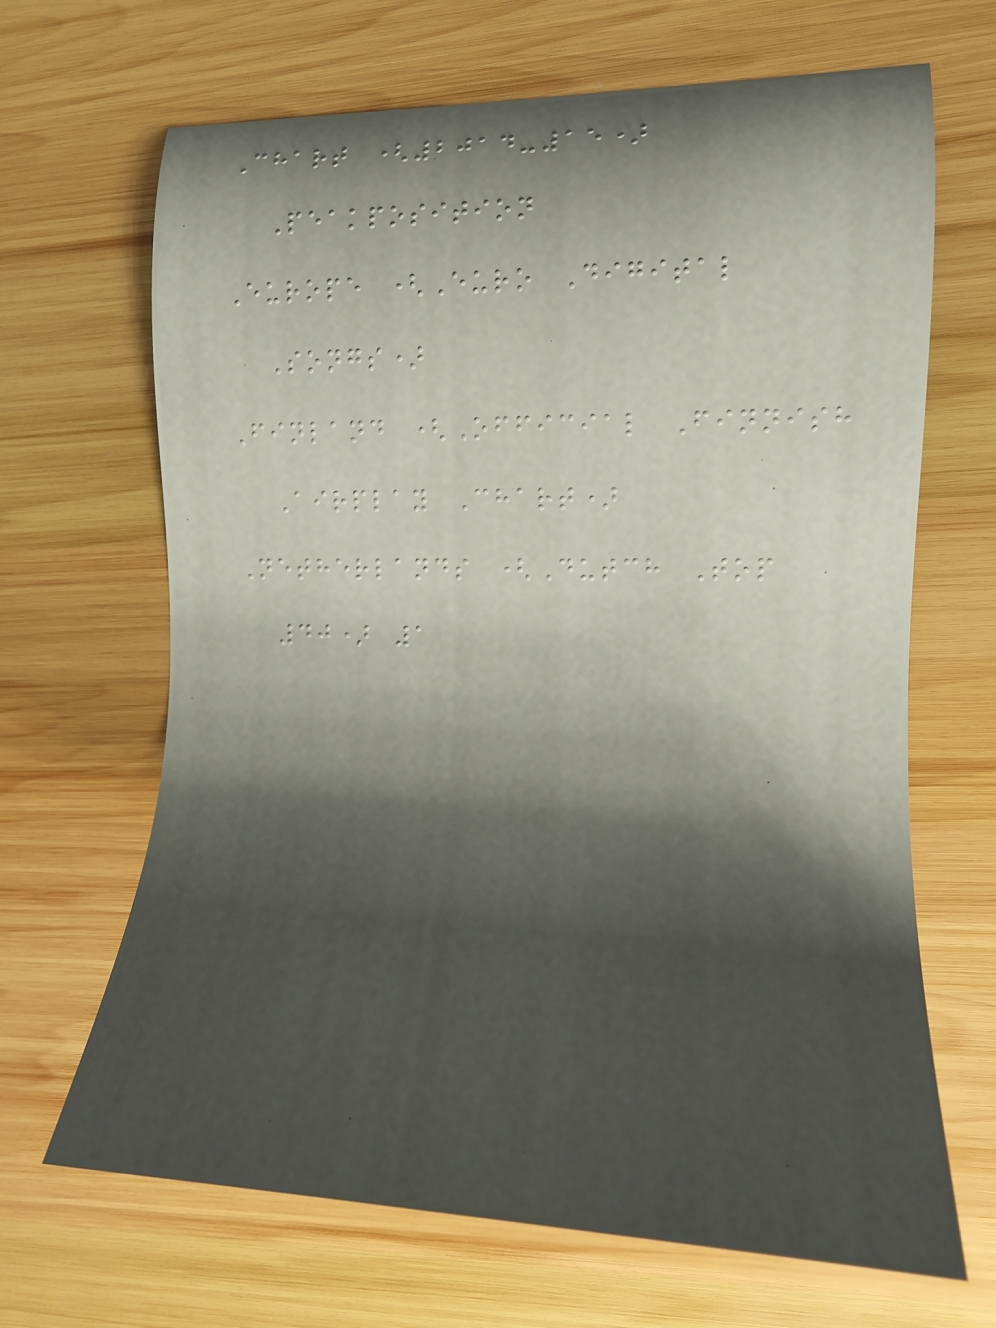Chart (2014-15)
Peakposition
Europe (Euro Digital
Songs)
Finland (Official Finnish
Airplay Chart)
Netherlands (Dutch Top
40) 1
